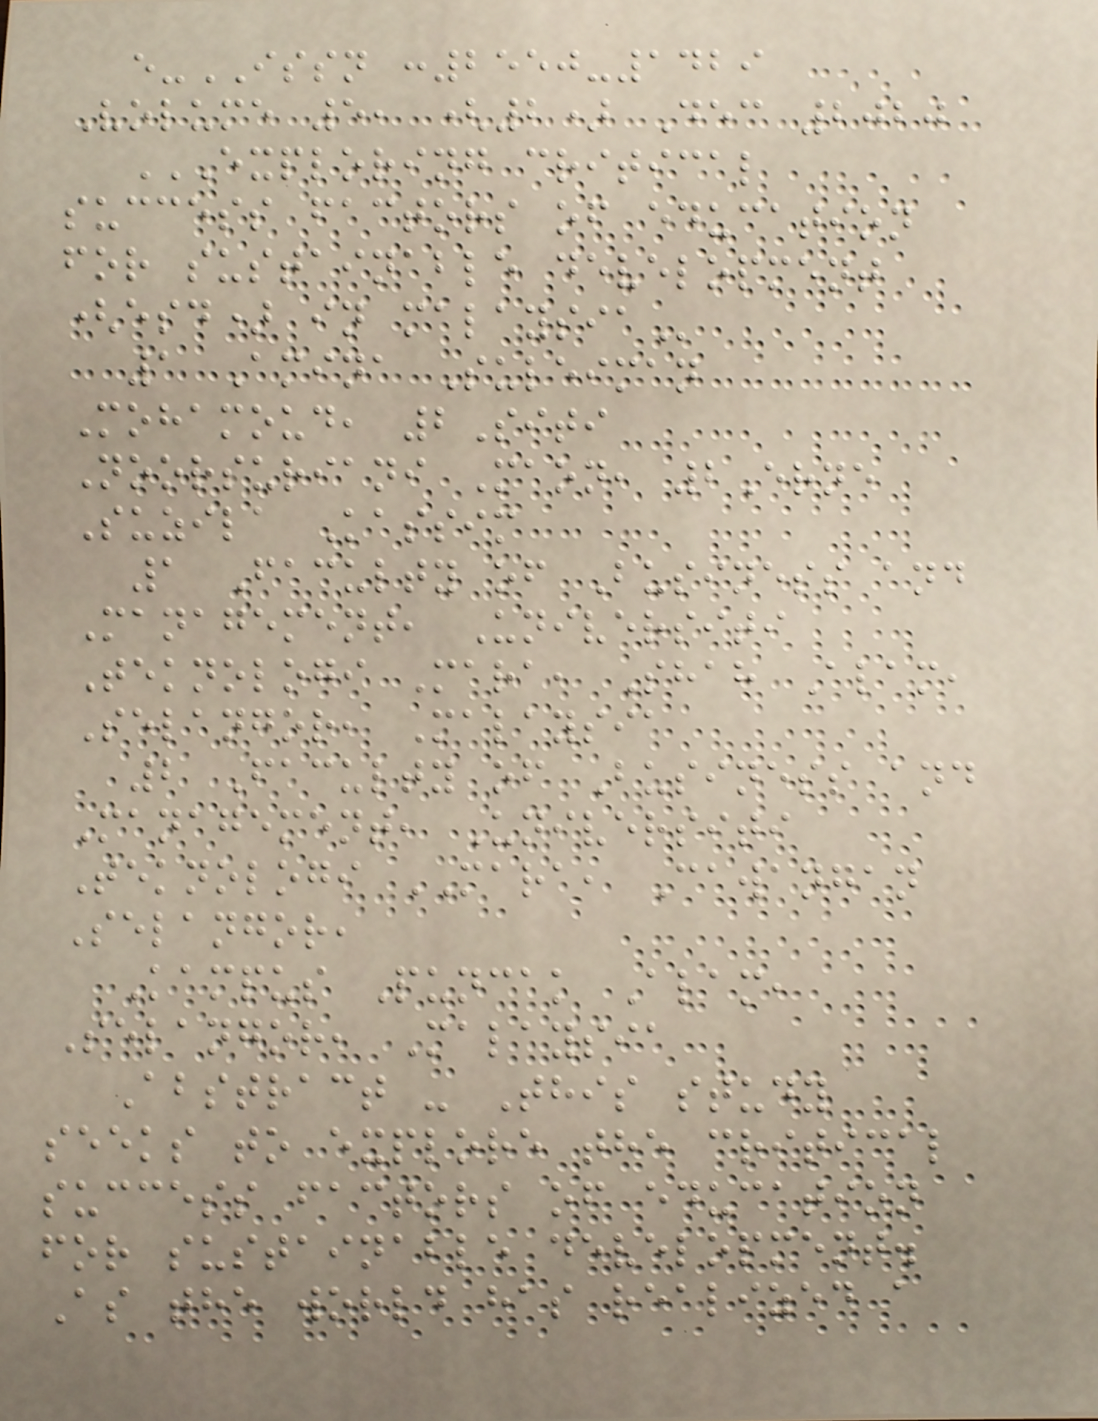e-ISSN :2550-1429
Volume 5, (2) Dec 2020
EXPLORING CRITICAL
SUCCESS FACTORS OF EDUCATION
FOR SUSTAINABLE DEVELOPMENT
(ESD) IN MALAYSIA
1 Amina Suleiman
Mohamoud, 2Siti
Noorsuriani Maon, 2Erne
Suzila Kassim
1 Faculty of Business and
Management, Universiti
Teknologi Mara, Shah Alam,
Selangor, Malaysia
2 Faculty of Business and
Management, Universiti
Teknologi MARA, Cawangan
Selangor,
Kampus Puncak Alam,
Selangor, Malaysia
Abstract - This study
seeks to explore the critical
success factors of education
for sustainable development.
As the world has realized a
